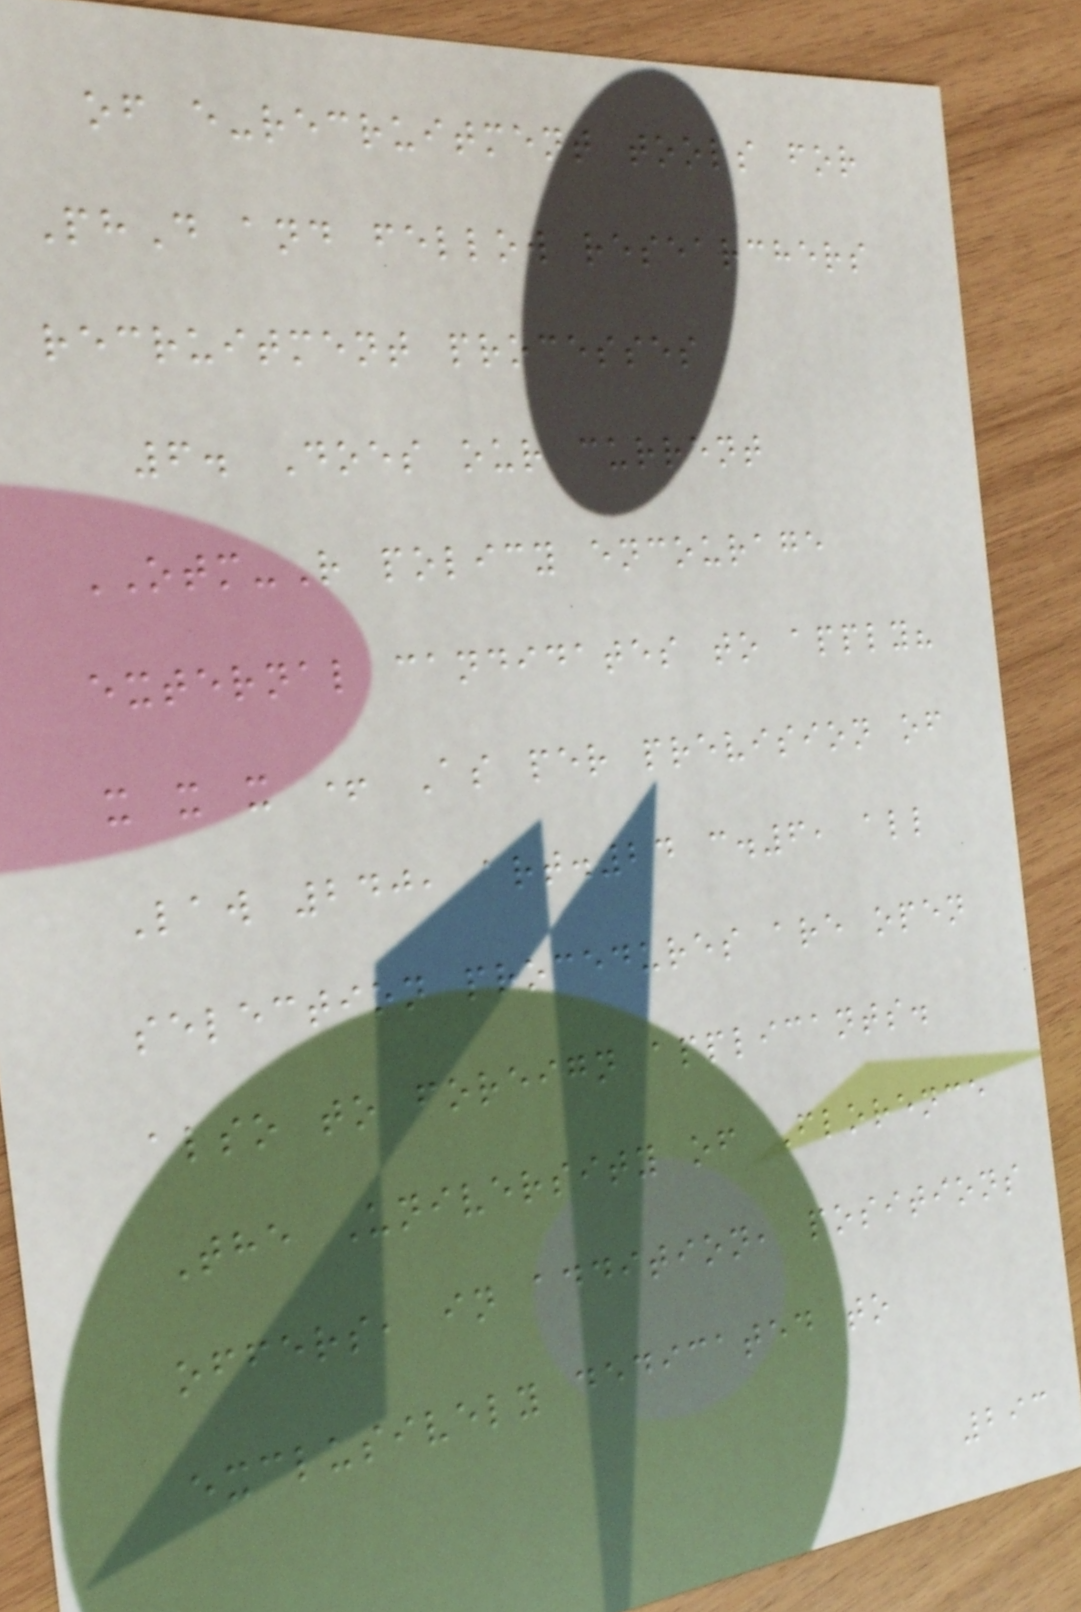of e-recruitment tools for
PhD and fellow researchers
recruitment processes
6. Does our current
OTM-R policy encourage
external candidates to apply?
x x x + As per prevision of
Law 240, art.24 c.6, all
selection procedures are open
also to foreign applicants.
The University of Florence
offers, in addition, positions
exclusively dedicated to
293
